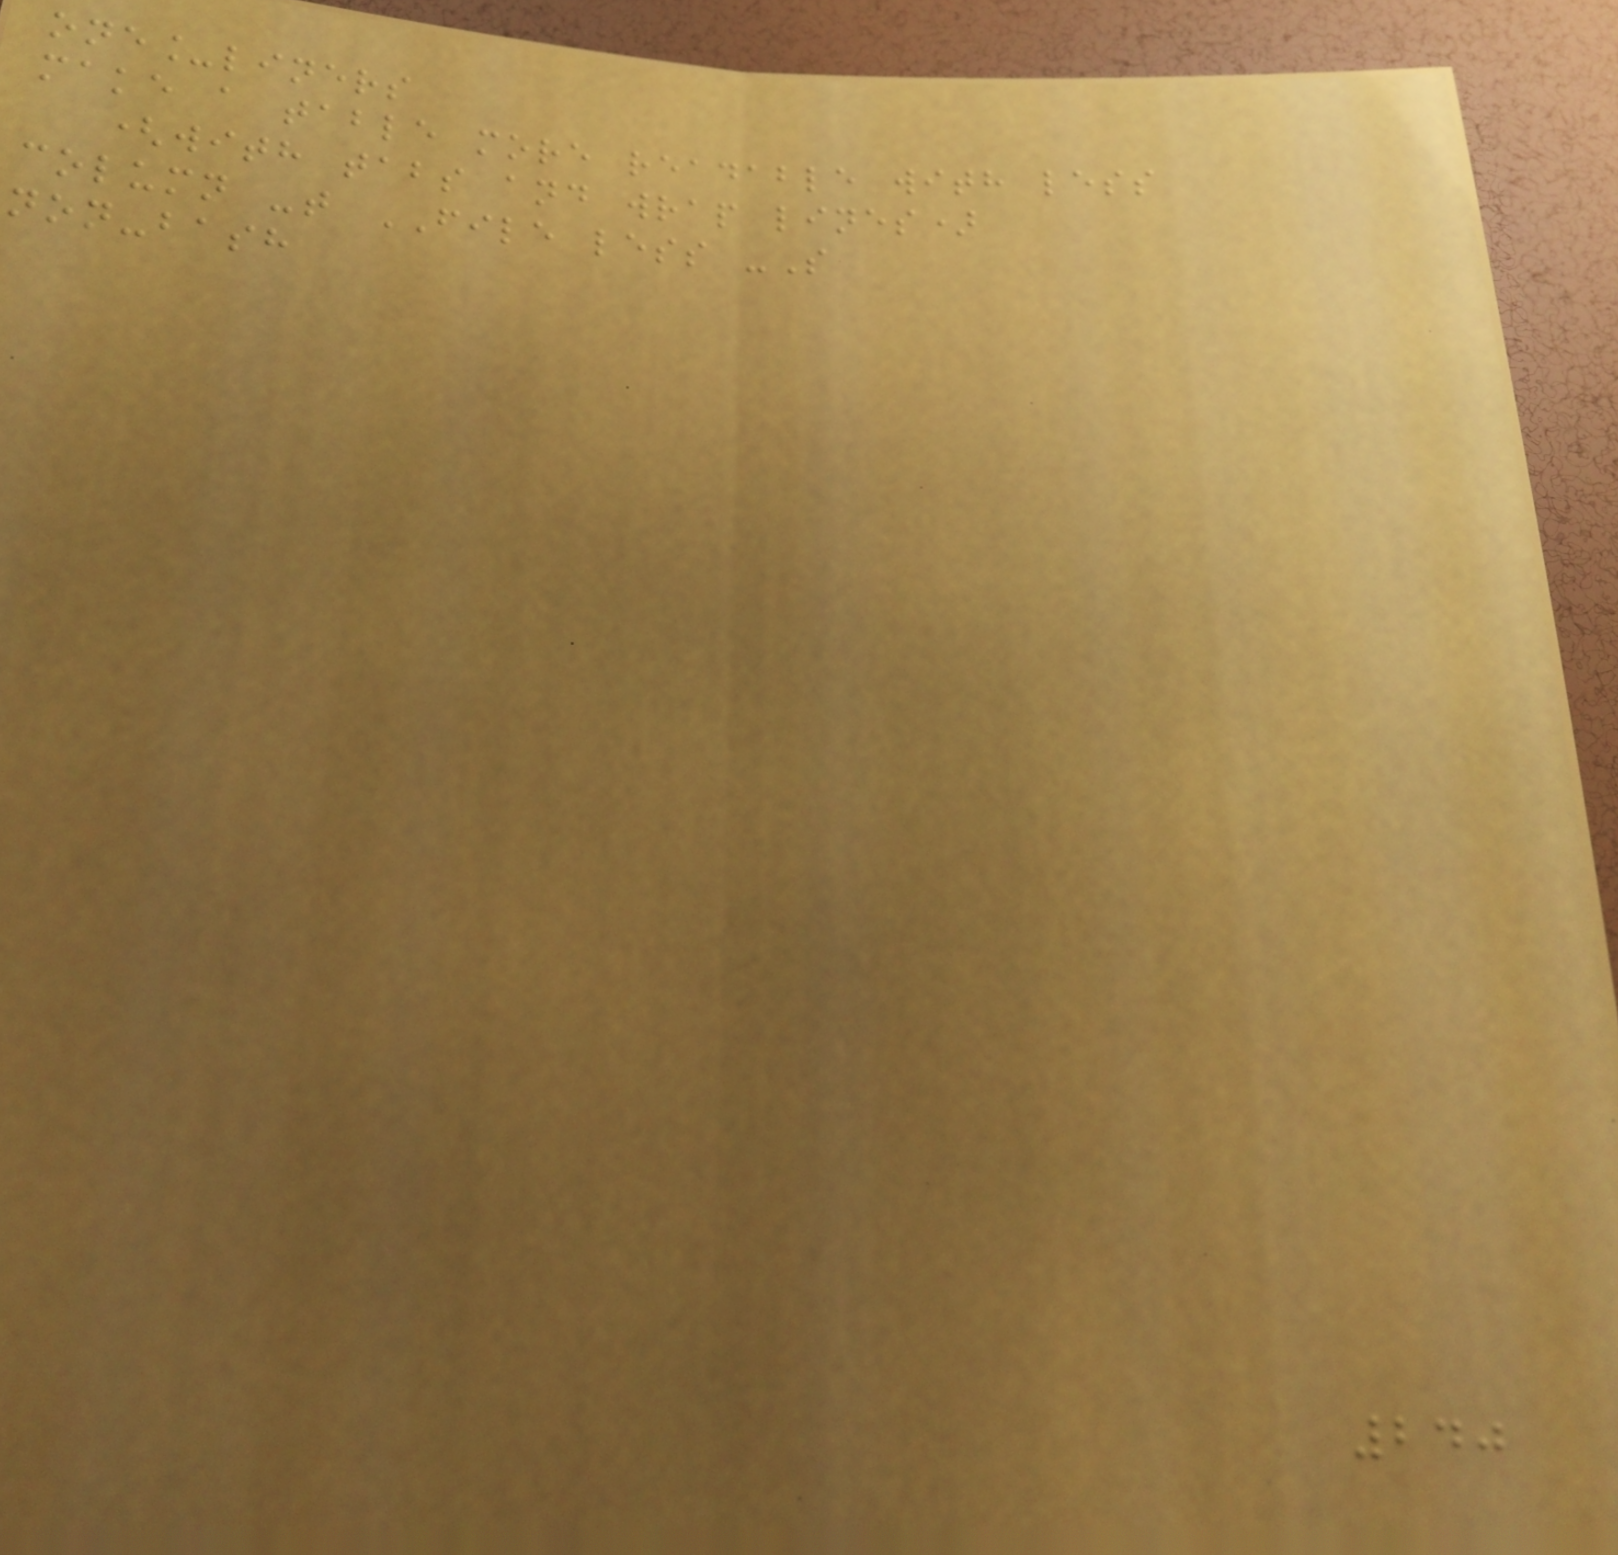one_liners
make a table more readable with less
(with tabs and wrap lines)
column -t FILE less -S
non-bash
240
